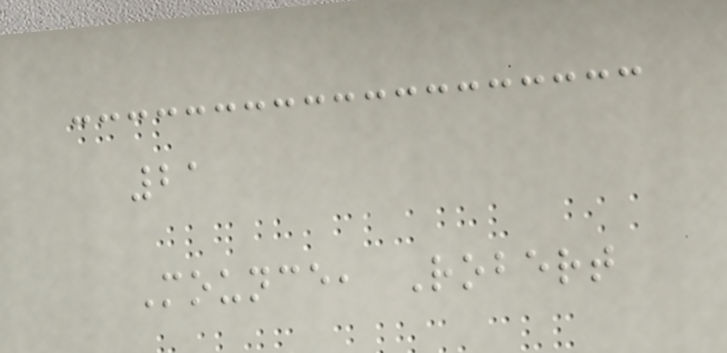21
Mounce, Robert
